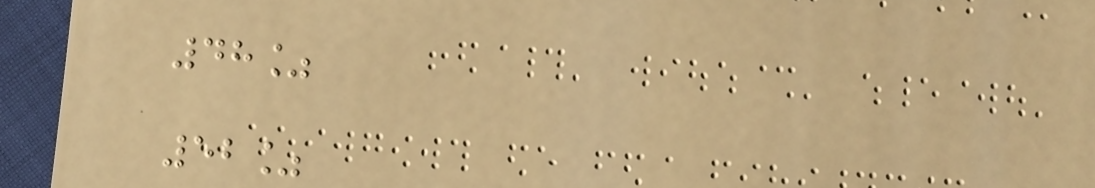48%
52%
